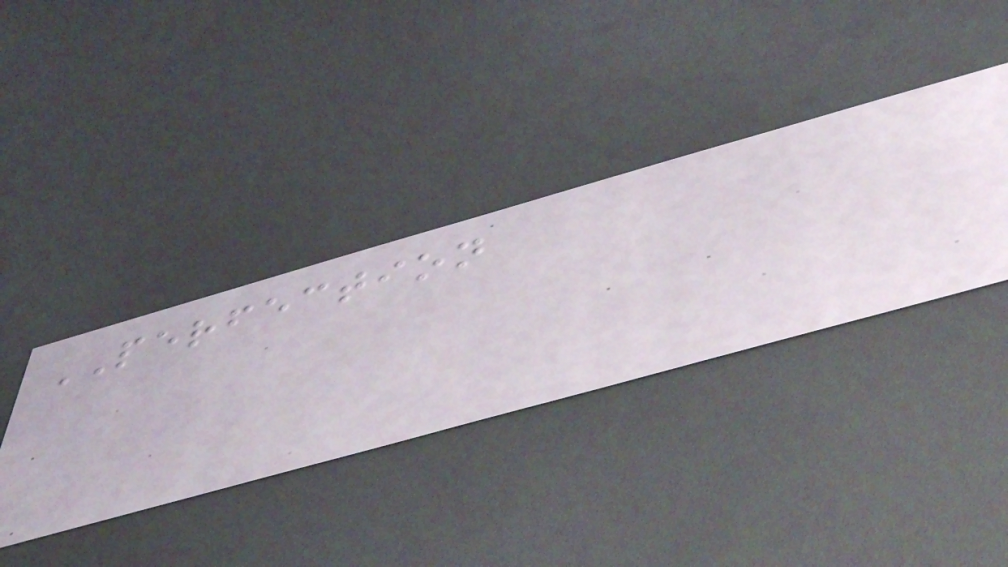PERFECTION
